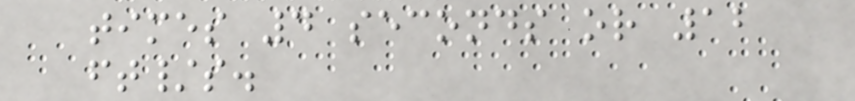times 4 seconds or 12
ft/s.
